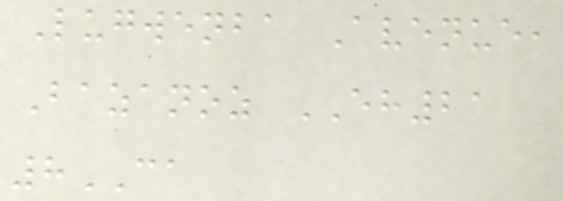Lugwenba Avenue,
Bazanoz EH21
8CA
